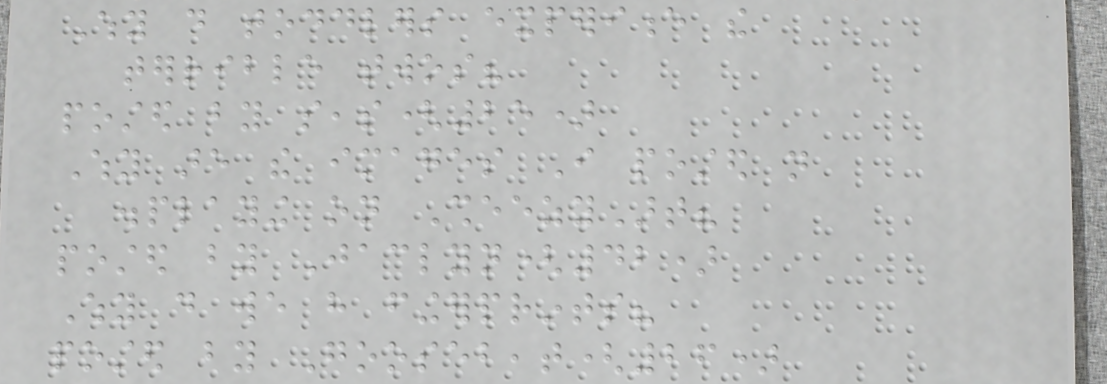Why do toddlers experience the
terrible twos?
posted by seas(25)
Why are the images I posted not
displaying on SheezyArt?
posted by Jaclyn(42)
Why do we have fingerprints?
posted by Goosebeat(26)
